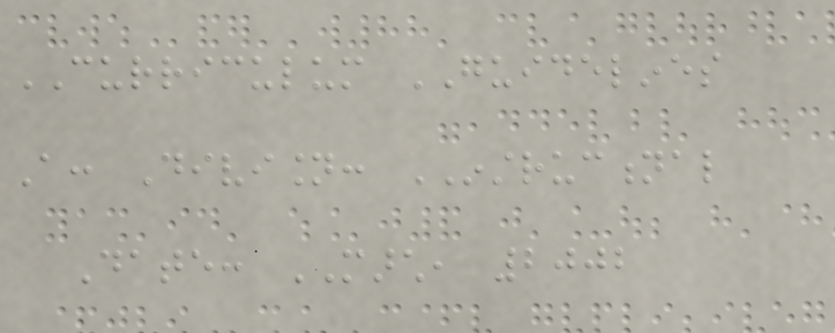CURRICULUM GUIDELINES
A: Division: INSTRUCTIONAL
Date: MARCH, 2002
